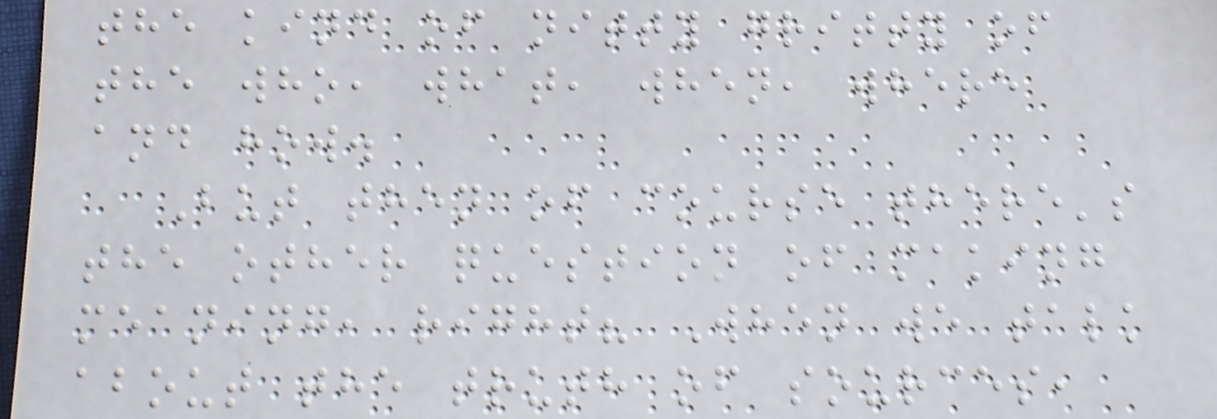the kind of nitty gritty of
the who, what, when, where
and how.
But then of course there's
the other question of making
meaning, right? When we talk
about the truth of sources,
